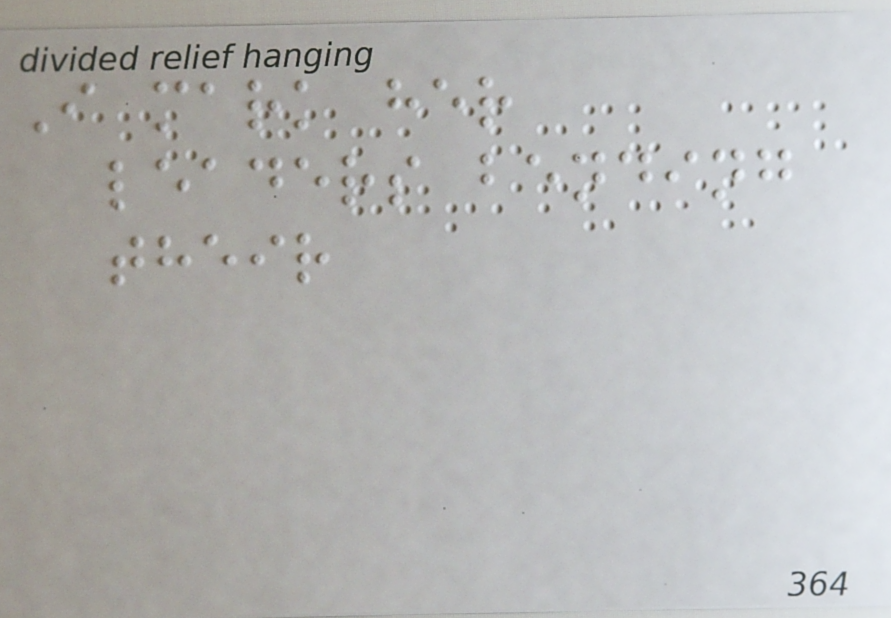I mark her
leaders bending
their
